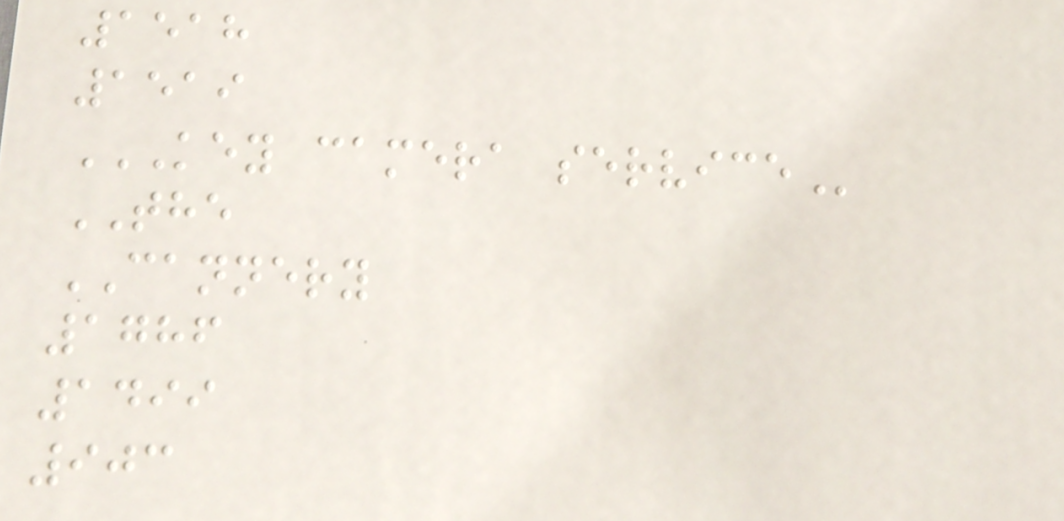1518
1519
KEY CAMERA SERVICE
THE
CANNERY
1786
1499
903
